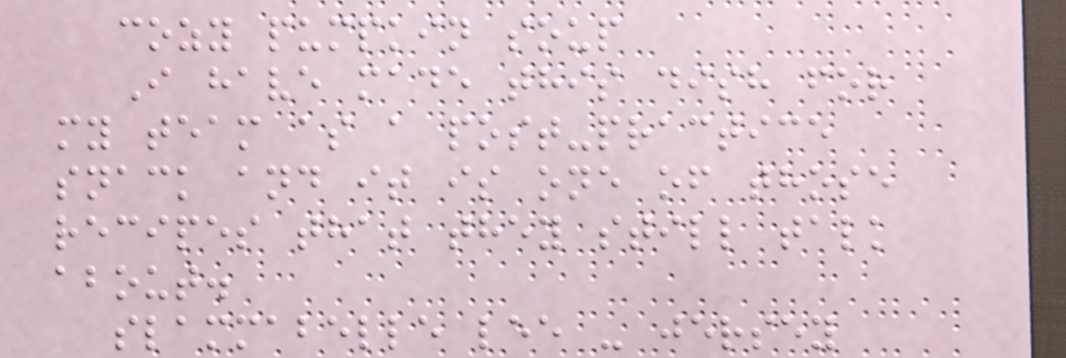cozy pumpkin soup
I have made this dish for
my team as a post-practice
snack and it is one of those
recipes that they still talk
about.
slammabelle lee - jersey
